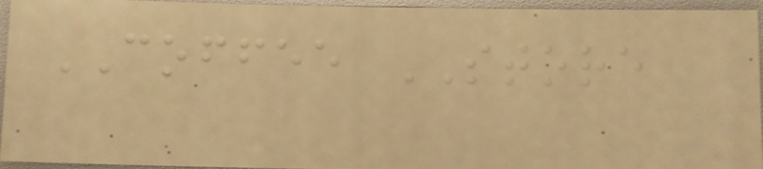COFFEE STORE
